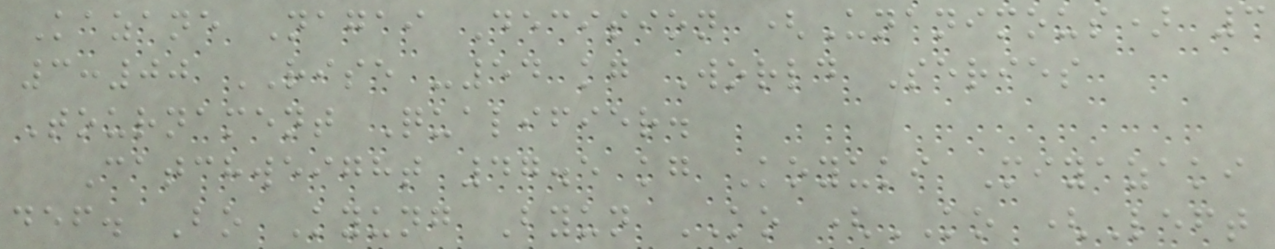Kazane Nagai Decision (Unanimous) 3
3:00 RISE -54 kg World Series
Tournament Qualifier.
Catchweight 47.5 kg Koyuki Miyazaki
def. Bo Kyung Byun KO (KO (Left
